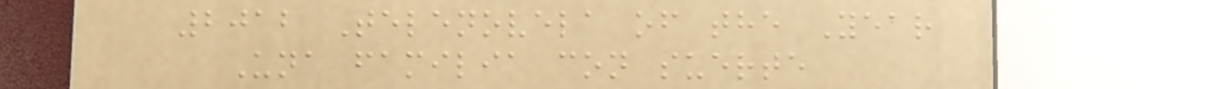2012 Telenovela of the Year
Una familia con suerte
